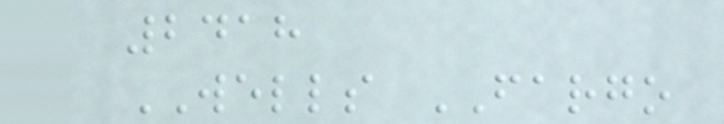2418
WELLS FARGO
